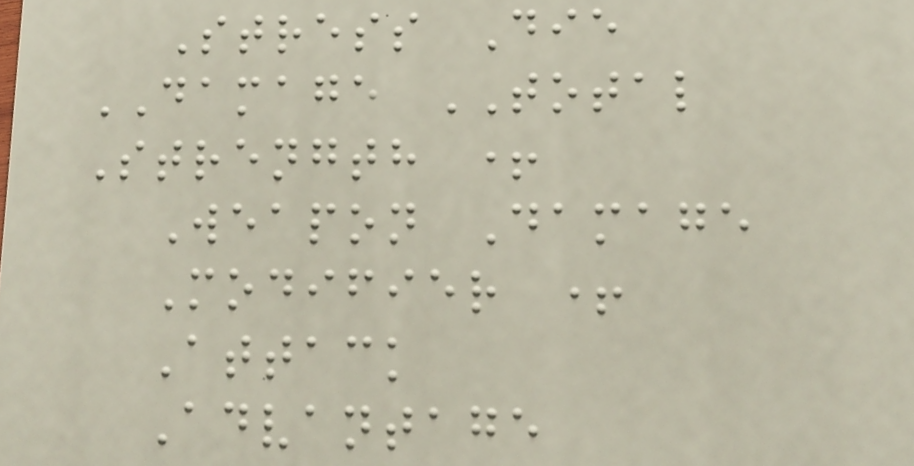Stress Die
DAMAGE TOTAL
Strength +
Weapon Damage
Modifier +
Attack
Advantage
